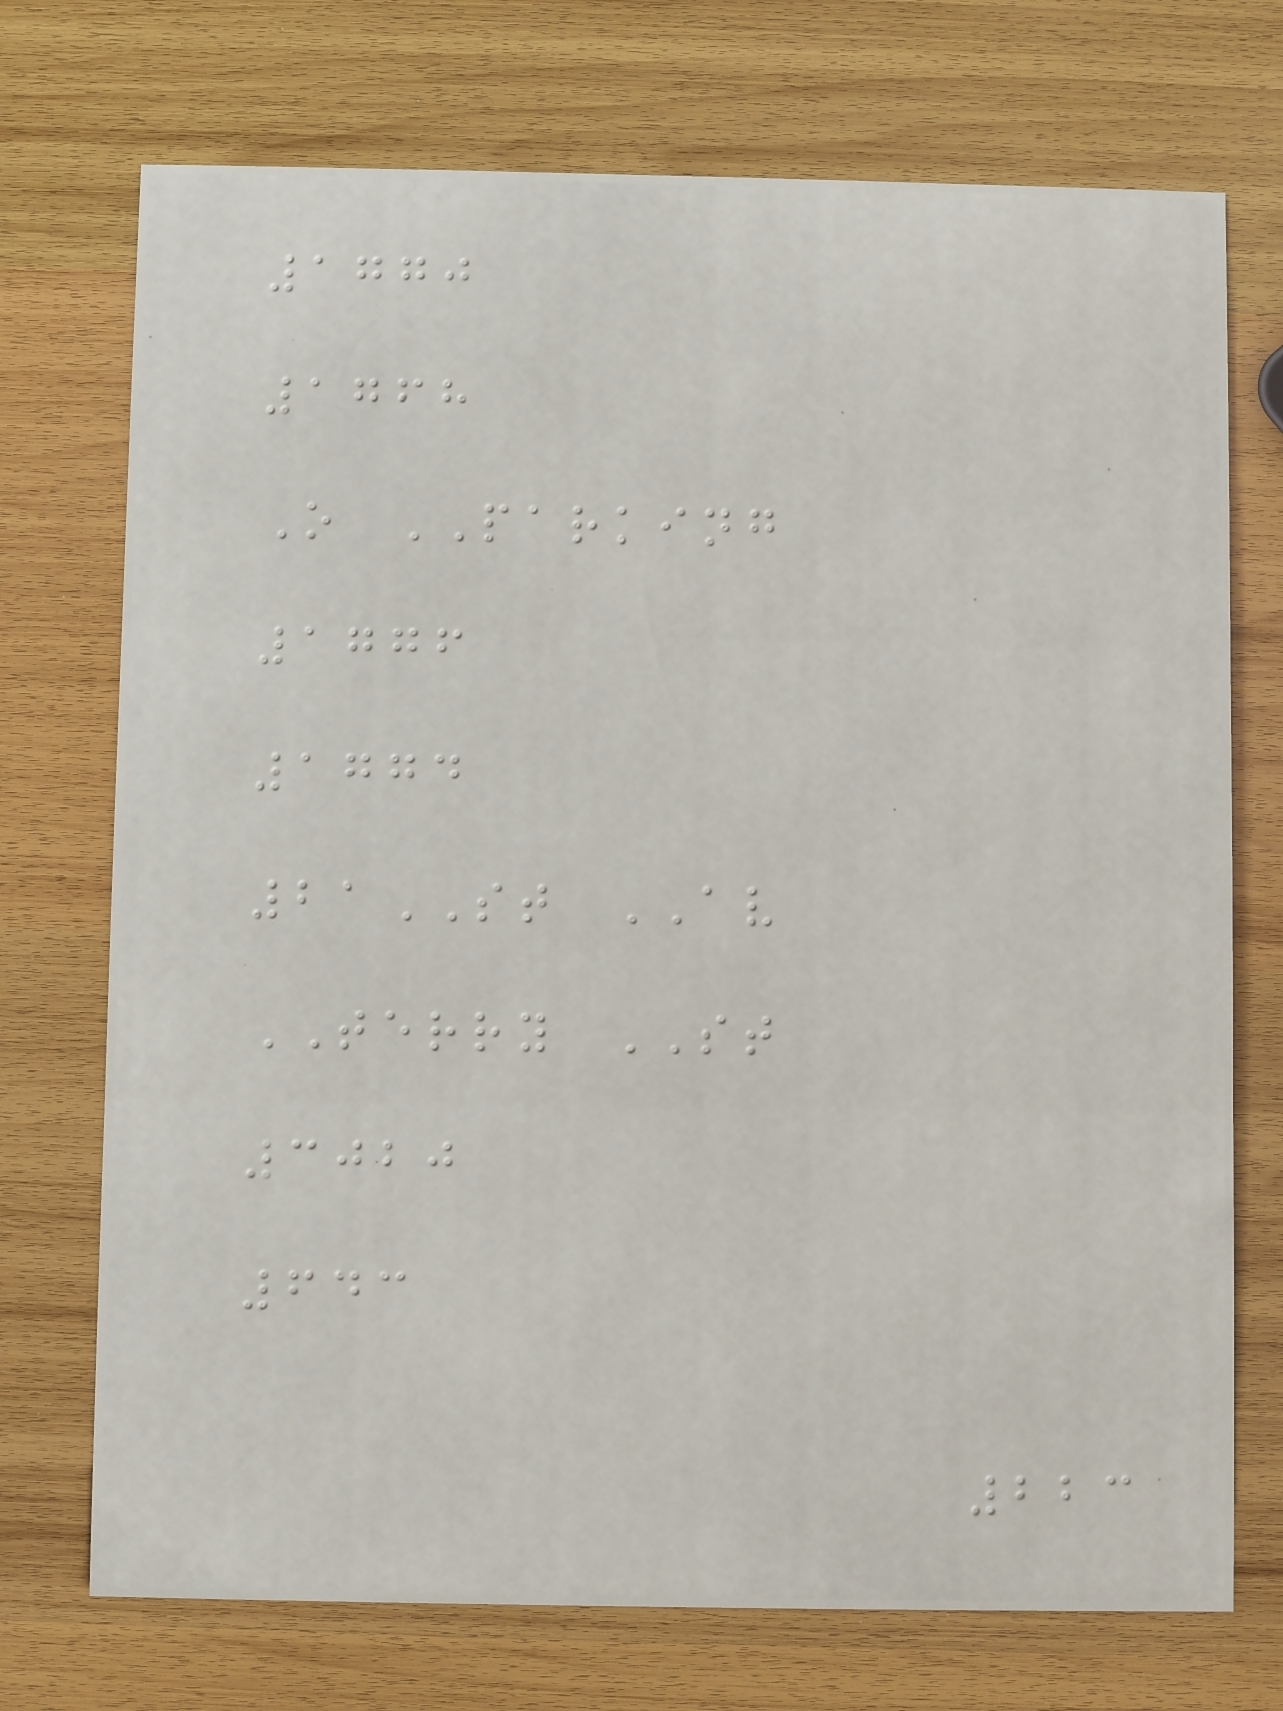1770
1768
O PARKING
1776
1774
21ST AV
TERRY ST
3020
643
223
